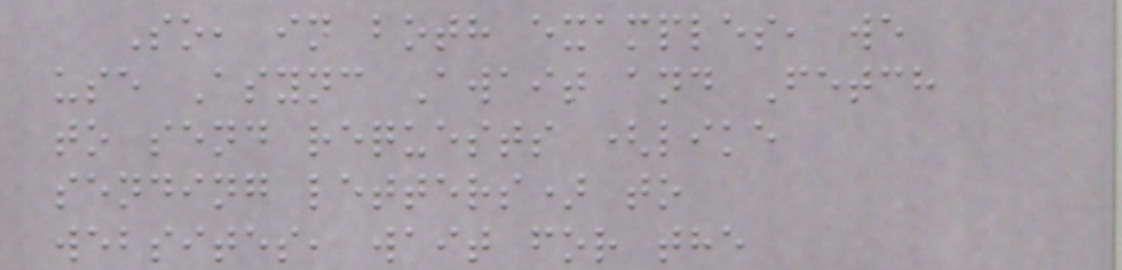So, in both examples, we
use Async Await and Fetch
to send requests (like
sending letters) to
websites, wait for the
